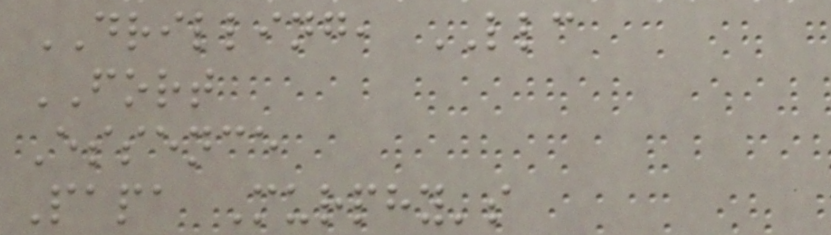DRILLING, LLC
FORT
Essence
Papa Murphy's
